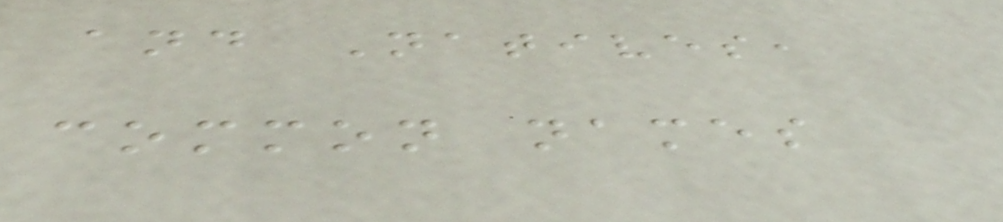and Natives,
common names
